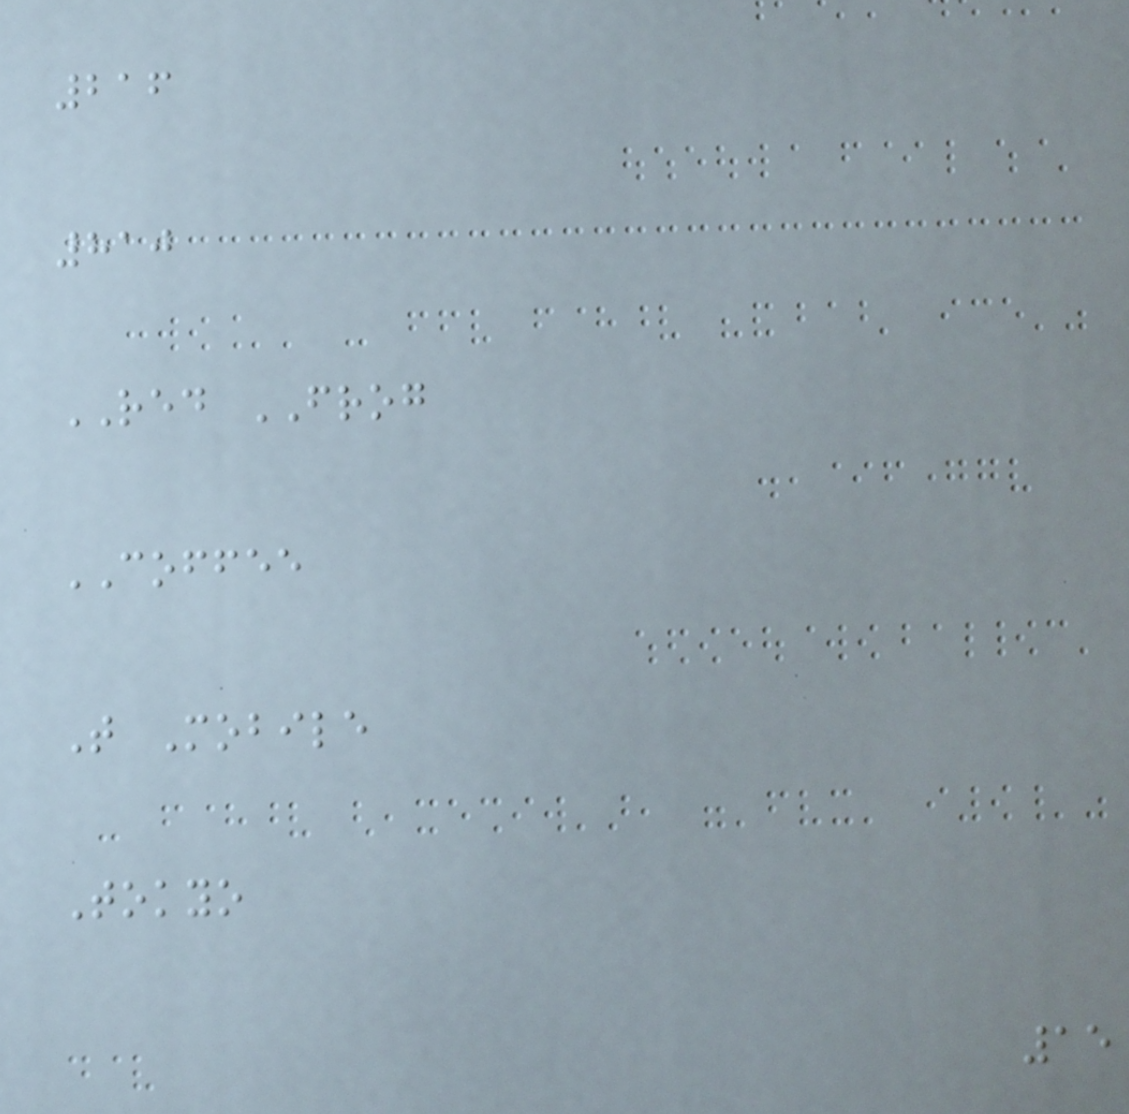216
810
RED FROG
COFFEE
T Mobile
Tokyo
15
